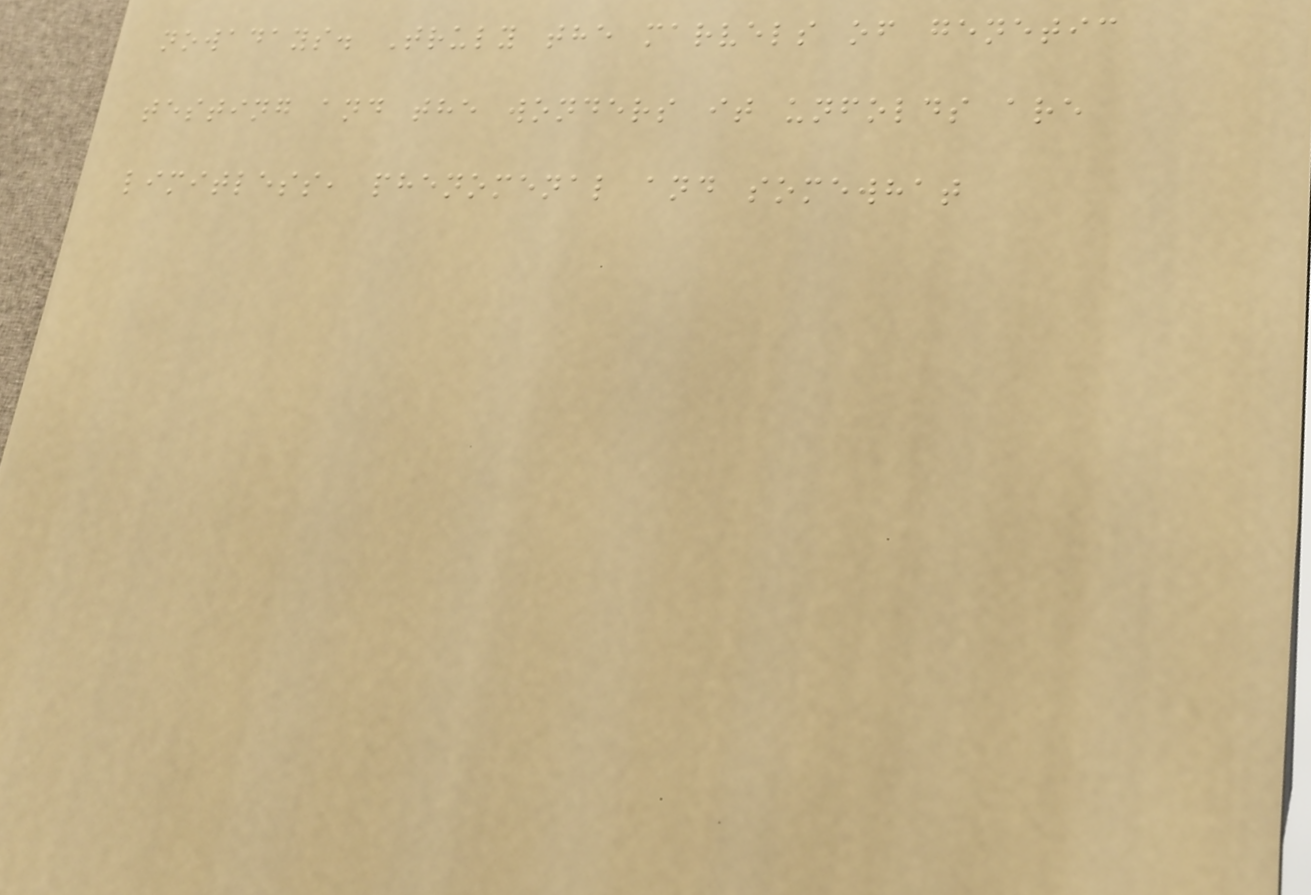nowadays. Truly the marvels of genetic
testing and the wonders it unfolds are
limitless, phenomenal and somewhat
